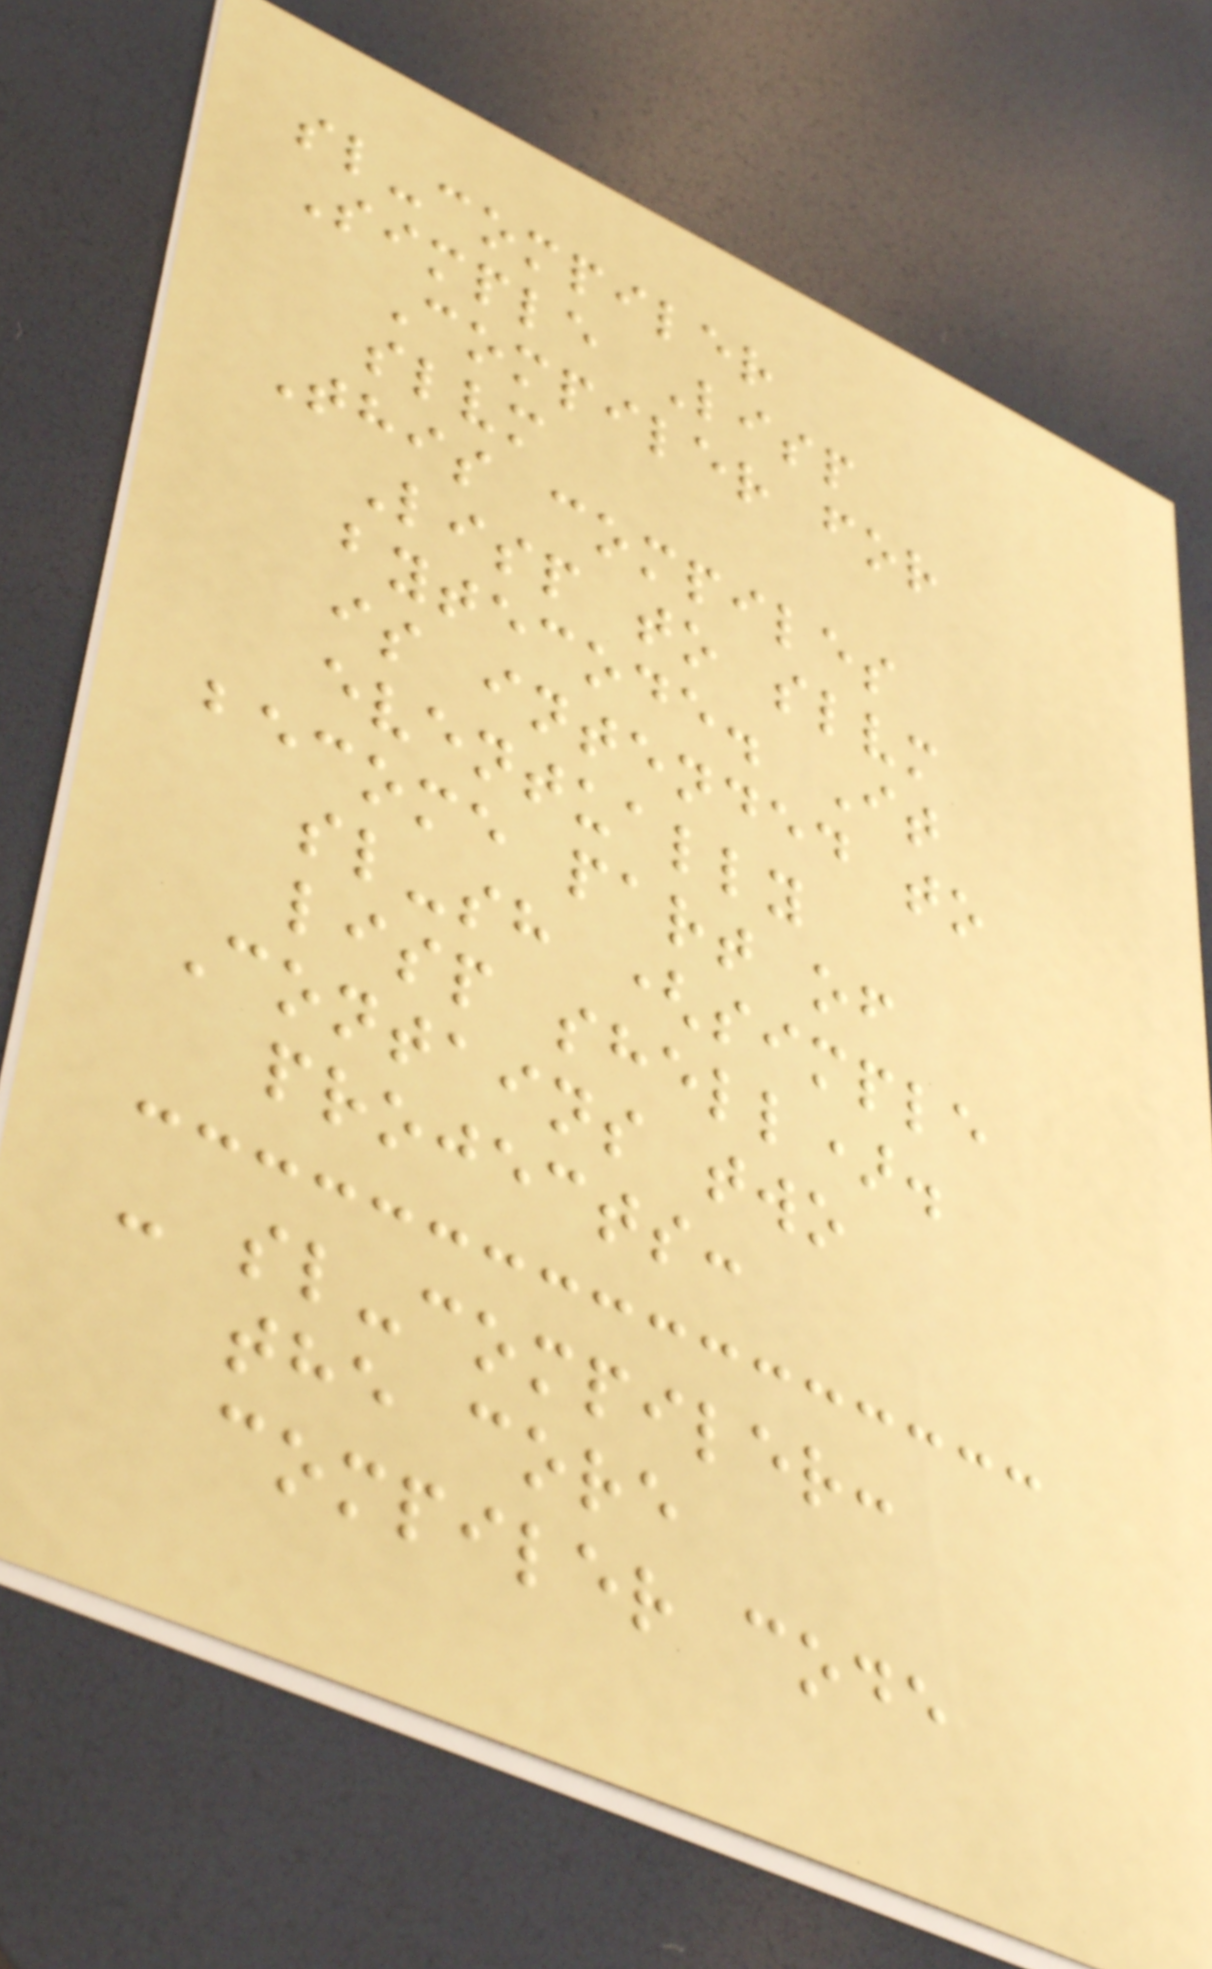sl-compiler
Simple Lisp
Compiler for
slvm
This compiles
Lisp to slvm
bytecode. It
is intended to
eventually
become part of
sl-sh (simple
lisp shell).
Contains two
projects:
- sl-compiler:
the core
compiler code
